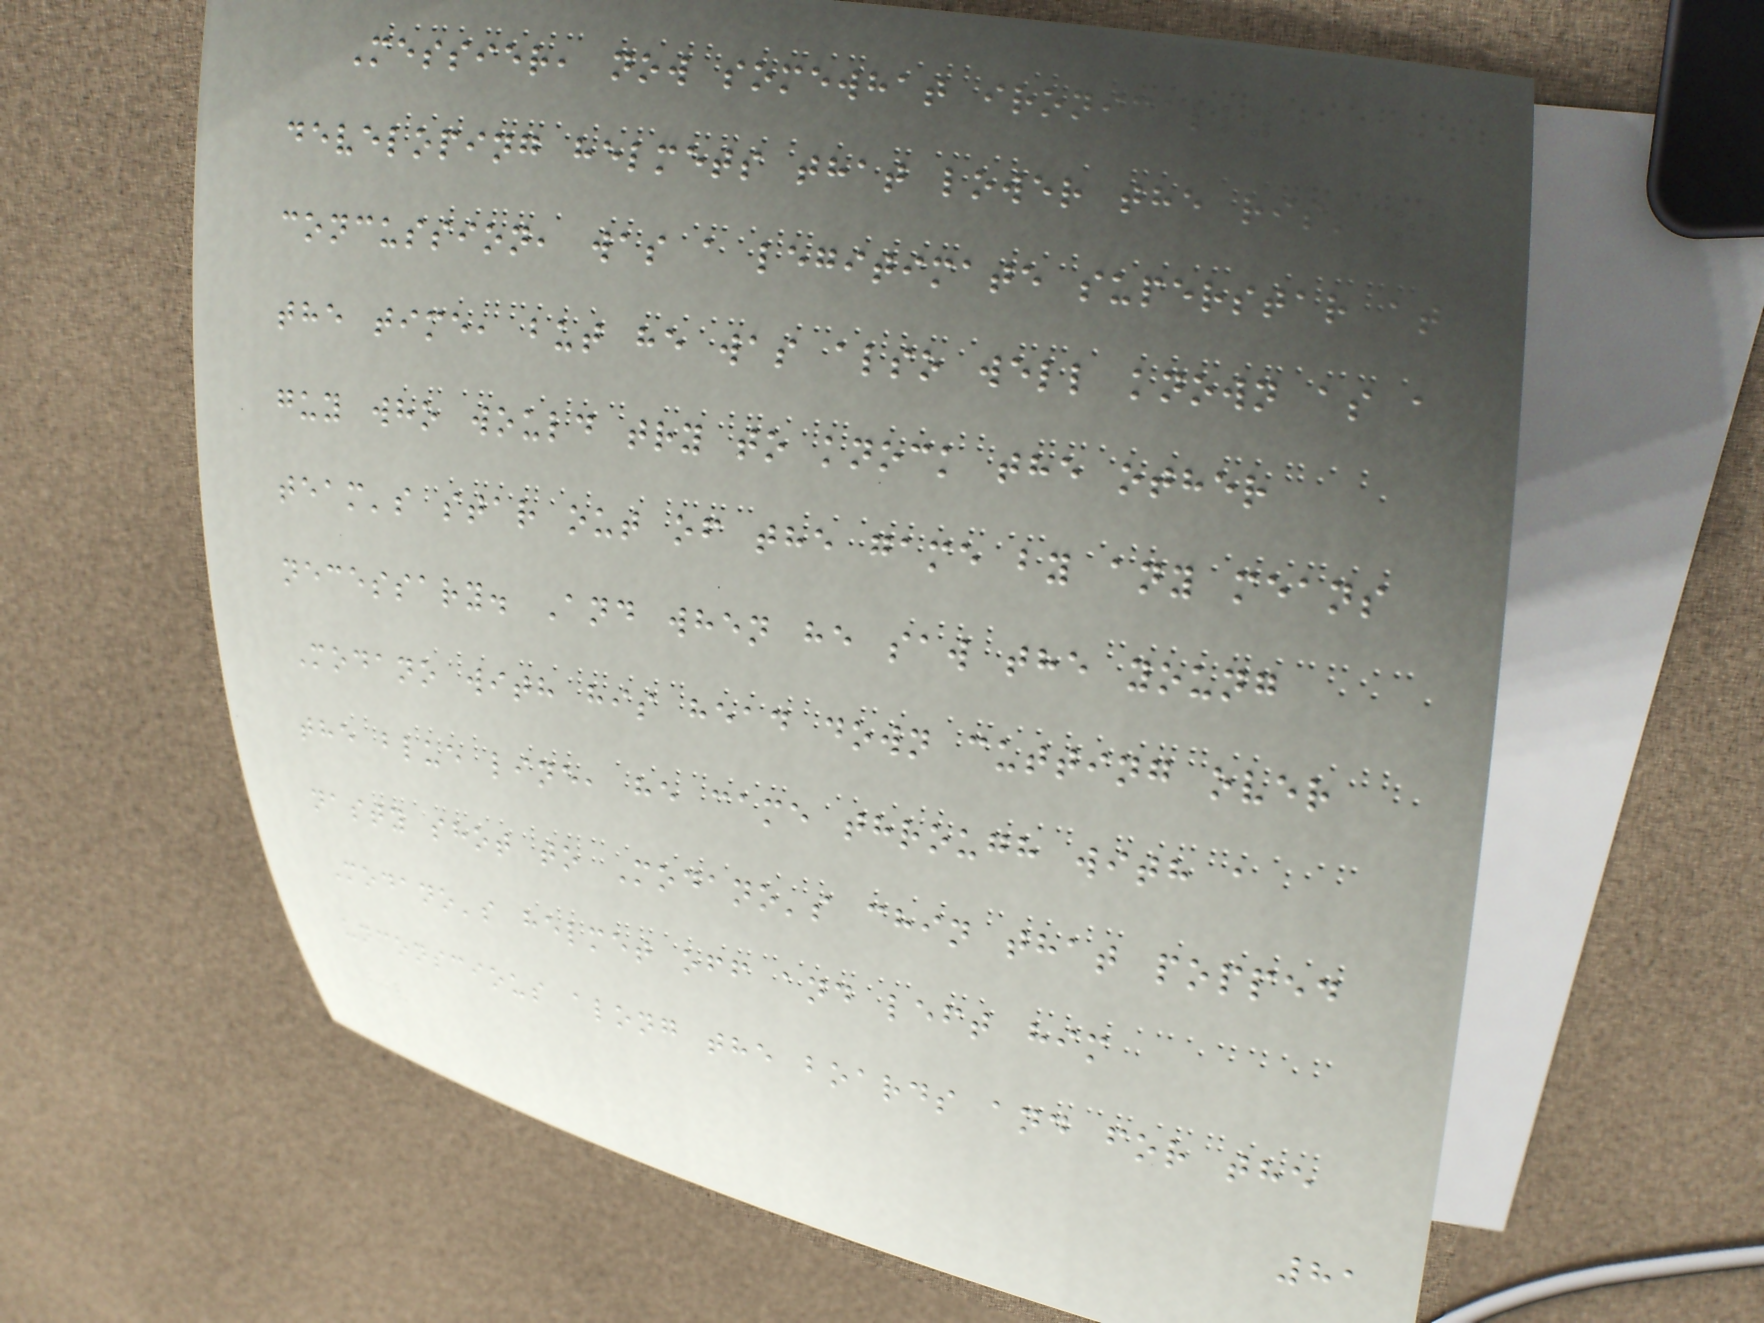Messier, now somewhat ironically
developing helmets that lower the risk of
concussion, was a legitimate superstar at
the time, but he was also well known as a
guy who would try to knock the other
team's star out of the game by any means
necessary. And when he saw the young
Modano with his head down cutting over
the blue line, he came through with a
nasty shot to Modano's chin that popped
Modano's helmet off and left him
unconscious along the boards and for the
81
